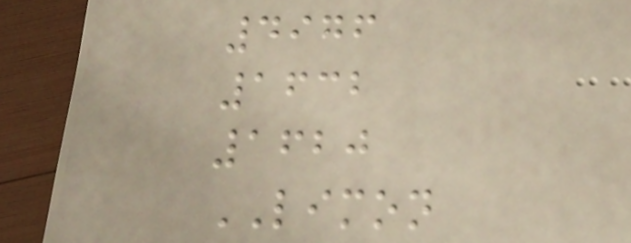4976
1632
1620
LIMON
